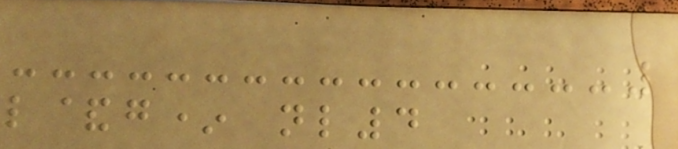l&g* nl4
